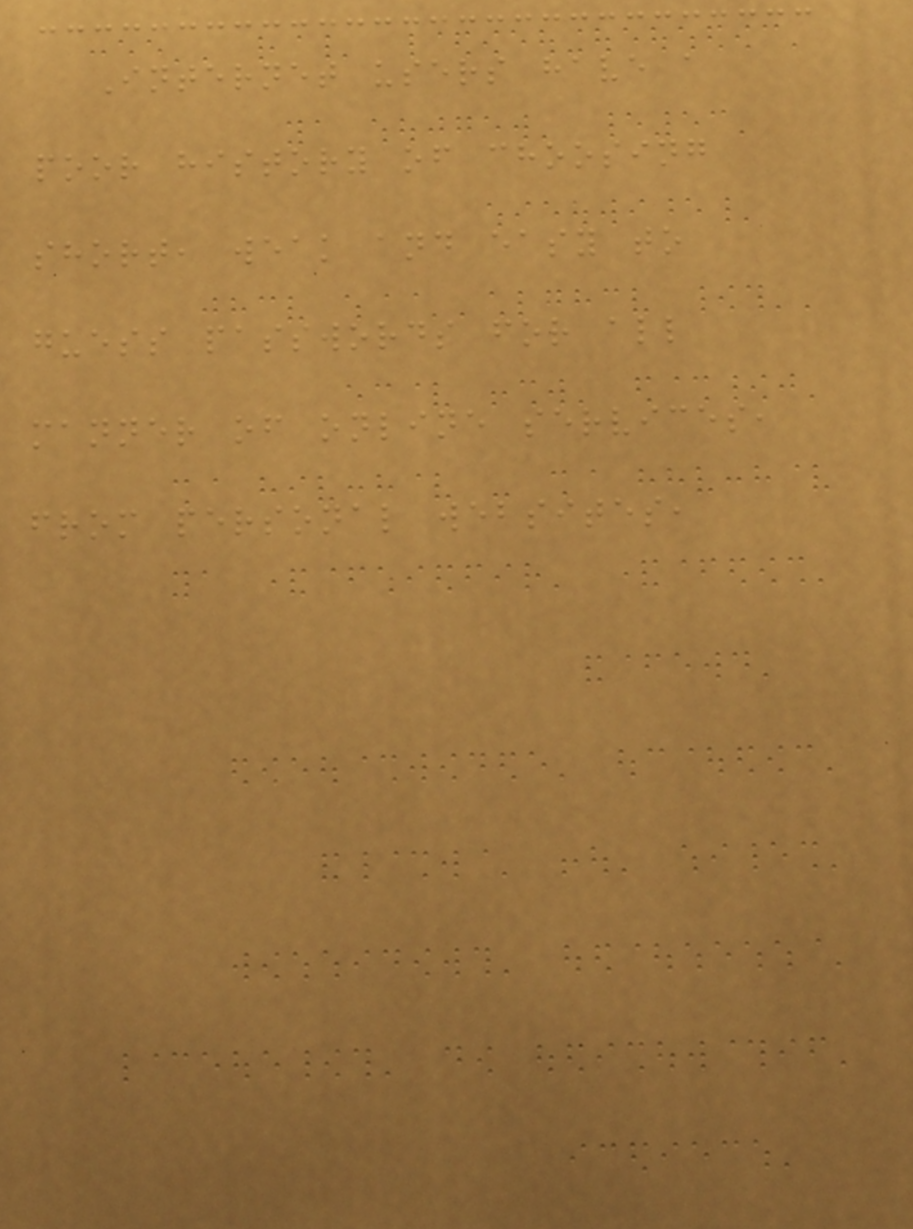Internet users have a
poor history of choosing
short, weak and easy to
guess passwords for all
manner of online services,
from personal websites,
